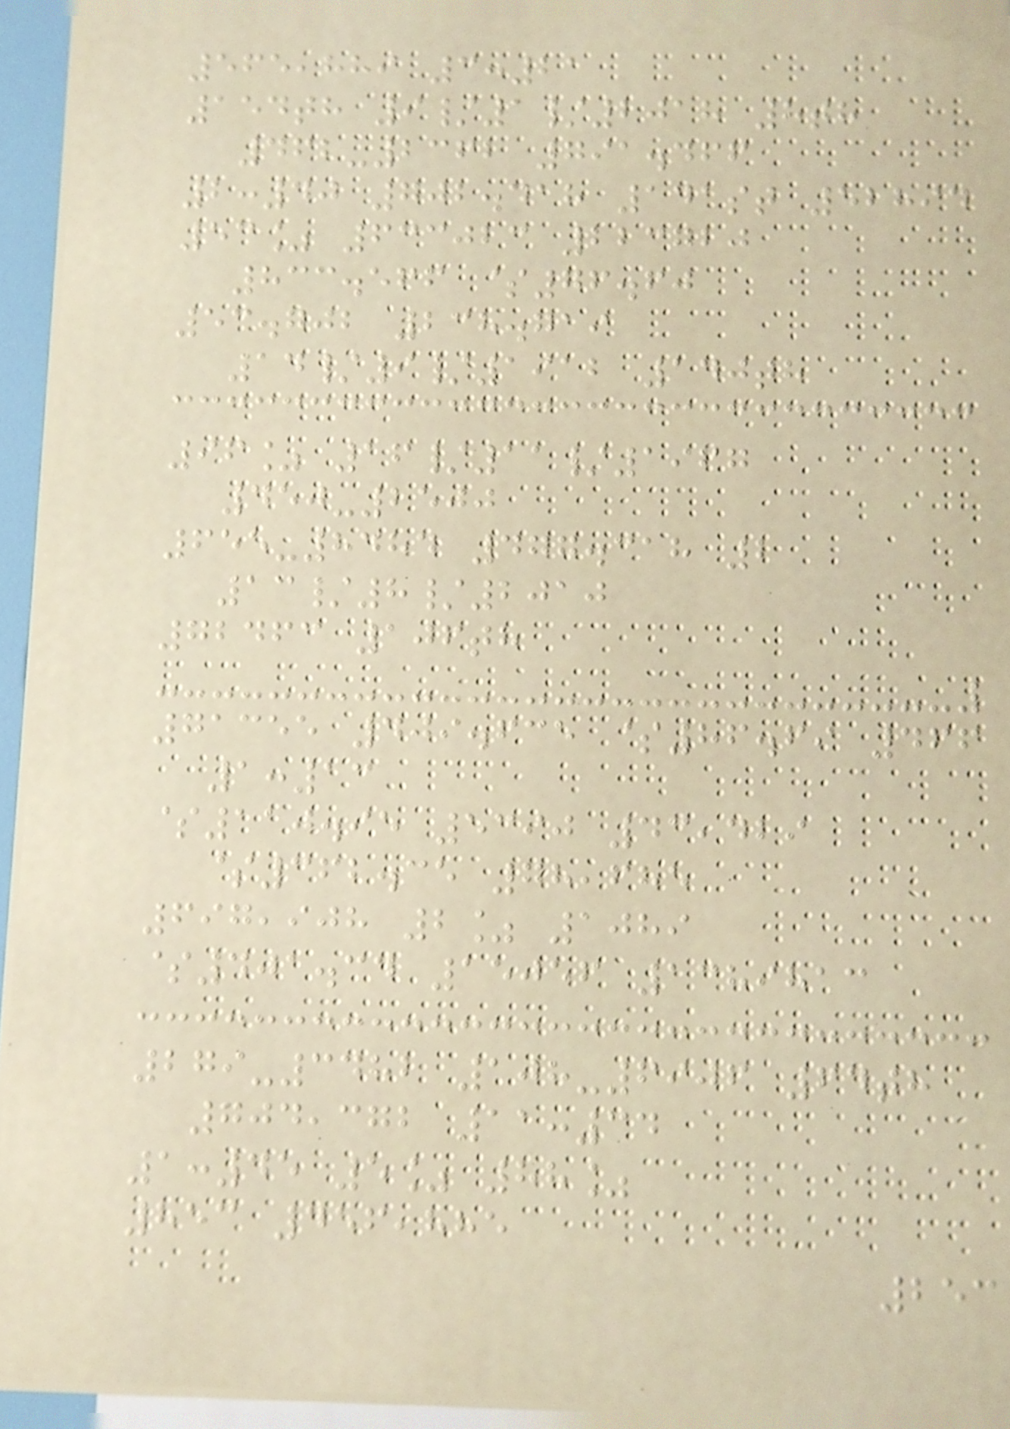565,889 3:21
154th 9/1/2018 8th
462-2362 791.466
2:40 702.418 141st 52894
53% 633023 223720
833.566 $76.60
53.702 238.719
14/9/1912 140th
96% 16/11/1967
450-2500
655-8484 477.318 2
13/8/2010
72463 106th
71355 409.635 $86.69 466
1:13
$110.95 5390 43,429
$362.35 78,685
697,908 2% 1089
$401.34 15056 1389813
279-3482 108-6906 64th
704,372 11:34
1:45 5% 88%
853 456,885
253
